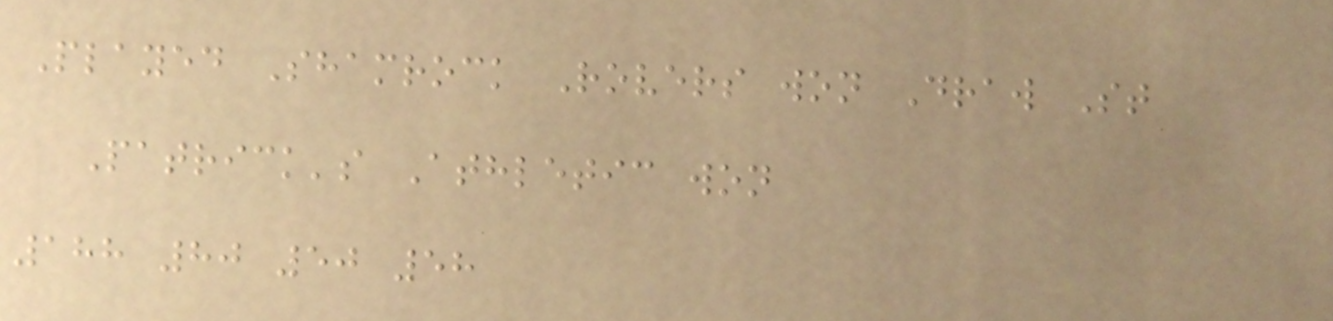Played Shamrock Rovers won Draw St
Patrick's Athletic won
188 80 50 58
